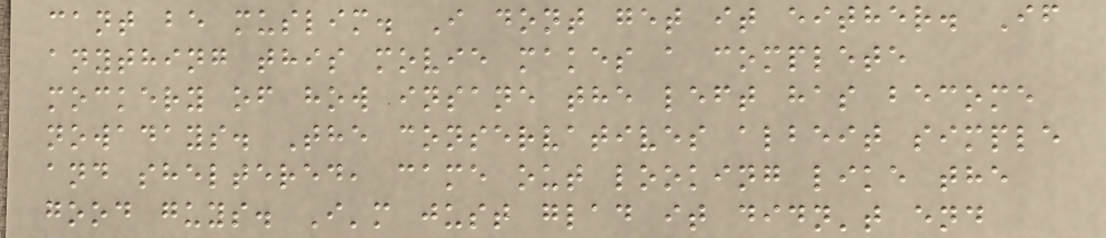cant be muslim. I dont get it either. If
anything this movie makes a complete
mockery of how insane the left has become
nowadays. The conservatives albeit simple
and sheltered, came out looking like the
good guys. I'm just glad it didn't end
